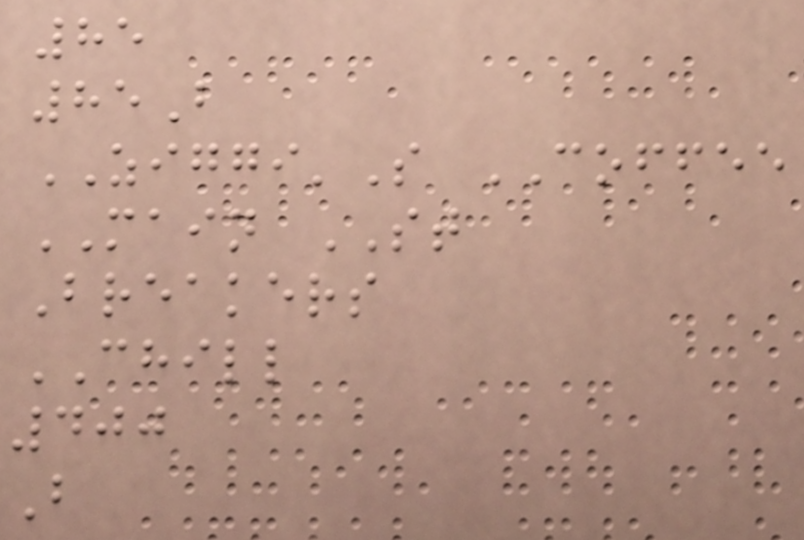85
85B
ZIGGI'S COFFEE
MAIN ST
Breakers
CHILL
400
B
